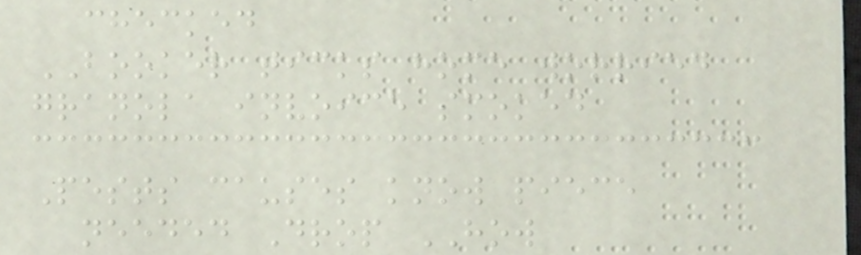checked
BOOKER ticks home worried
granola invoice smoked
Pests causes know piece
needed Drop HOW
